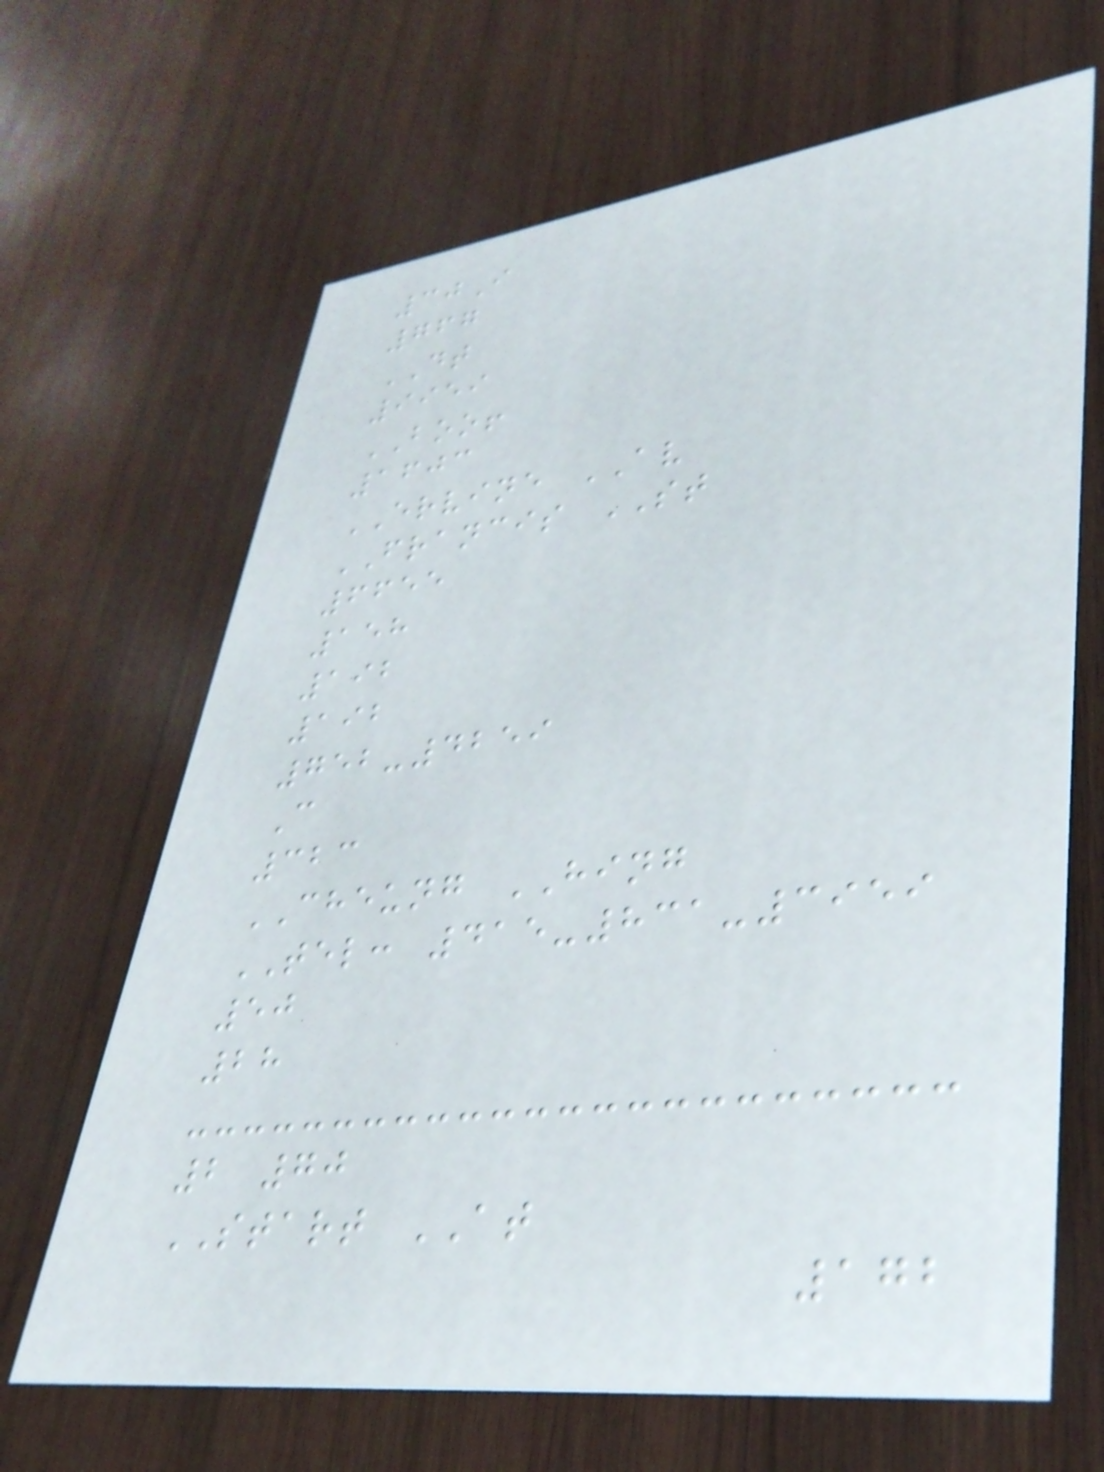30I
767
DT
9959
BOO!
1603
ERVINE AV
FRANCIS ST
6655
158
192
192
752-4259
C
323
CHEUNG HING
TEL: 415-831-3959
50
28
2 70
START AT
172
